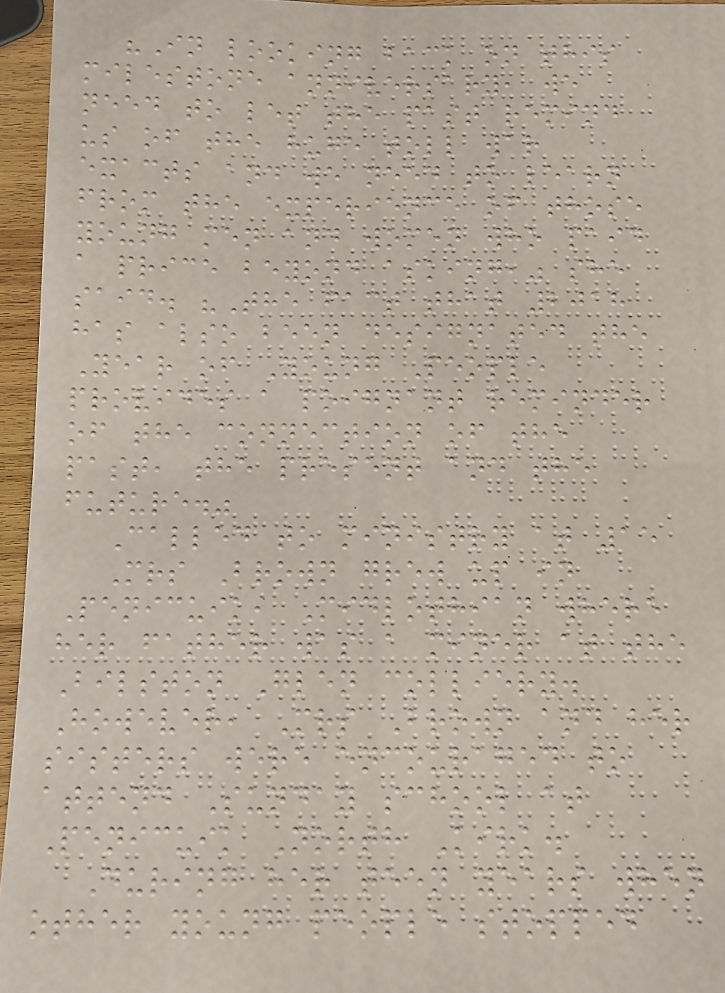"In looking back on this
milestone anniversary, we
need to let the past remind
us of the huge toll war
exacts and we need to learn
from the experience of those
young men and women who paid
a price beyond asking," she
said. "The fact that 2018
has also been designated the
Year of Young People
provides a poignant reminder
of the connection of the
past, the present and the
future."
Called to ministry at 15
Mrs Brown grew up in
Penicuik, Midlothian where
her father was a miner at the
Bilston Glen colliery.
However, Mrs Brown and her
sisters were encouraged to
attend Sunday school at
Penicuik North Kirk.
During her teen years when
other young people stopped
